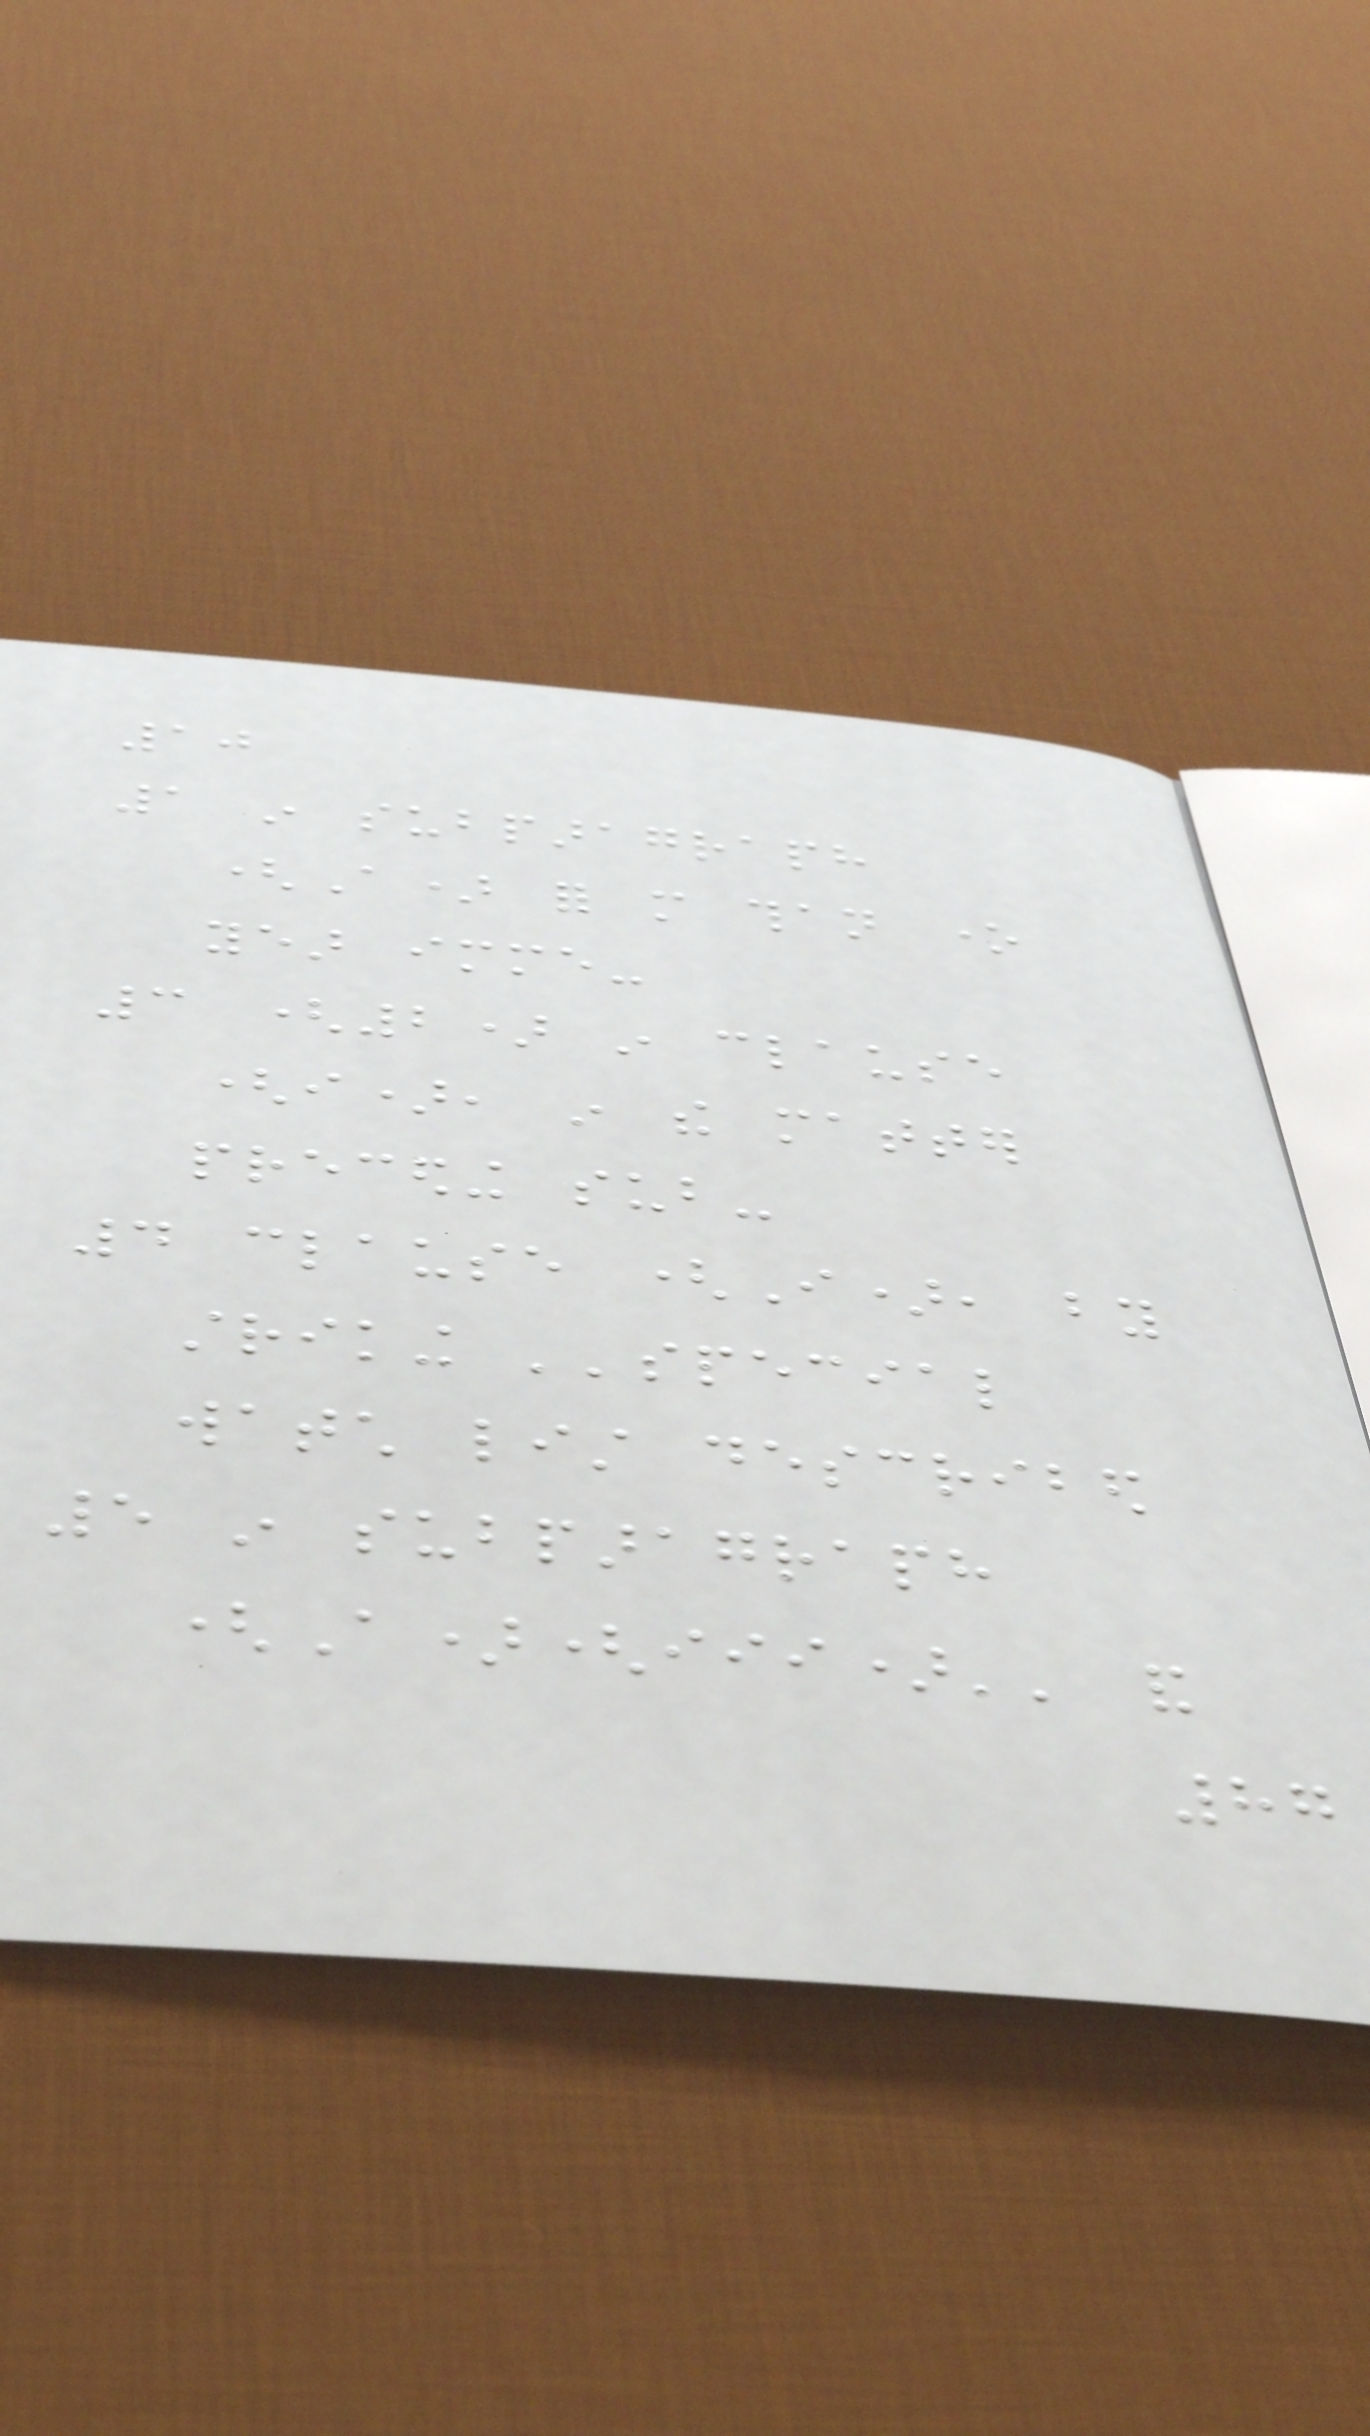10
1 in subparagraph
(A) for more than one
year imme-
3 (2) in clause
(i), in the matter
preceding sub-
4 clause (I), by
striking ''special
watch list described
5 in subparagraph
(A)(iii)'' and
87
